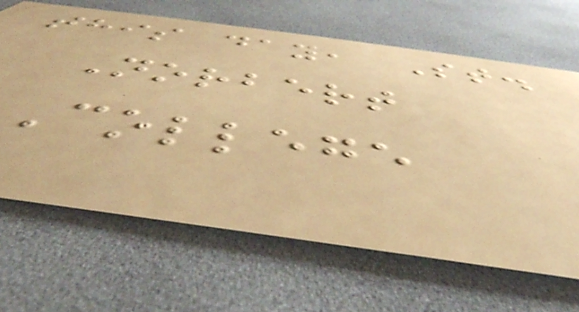this day, St.
Norbert
College
